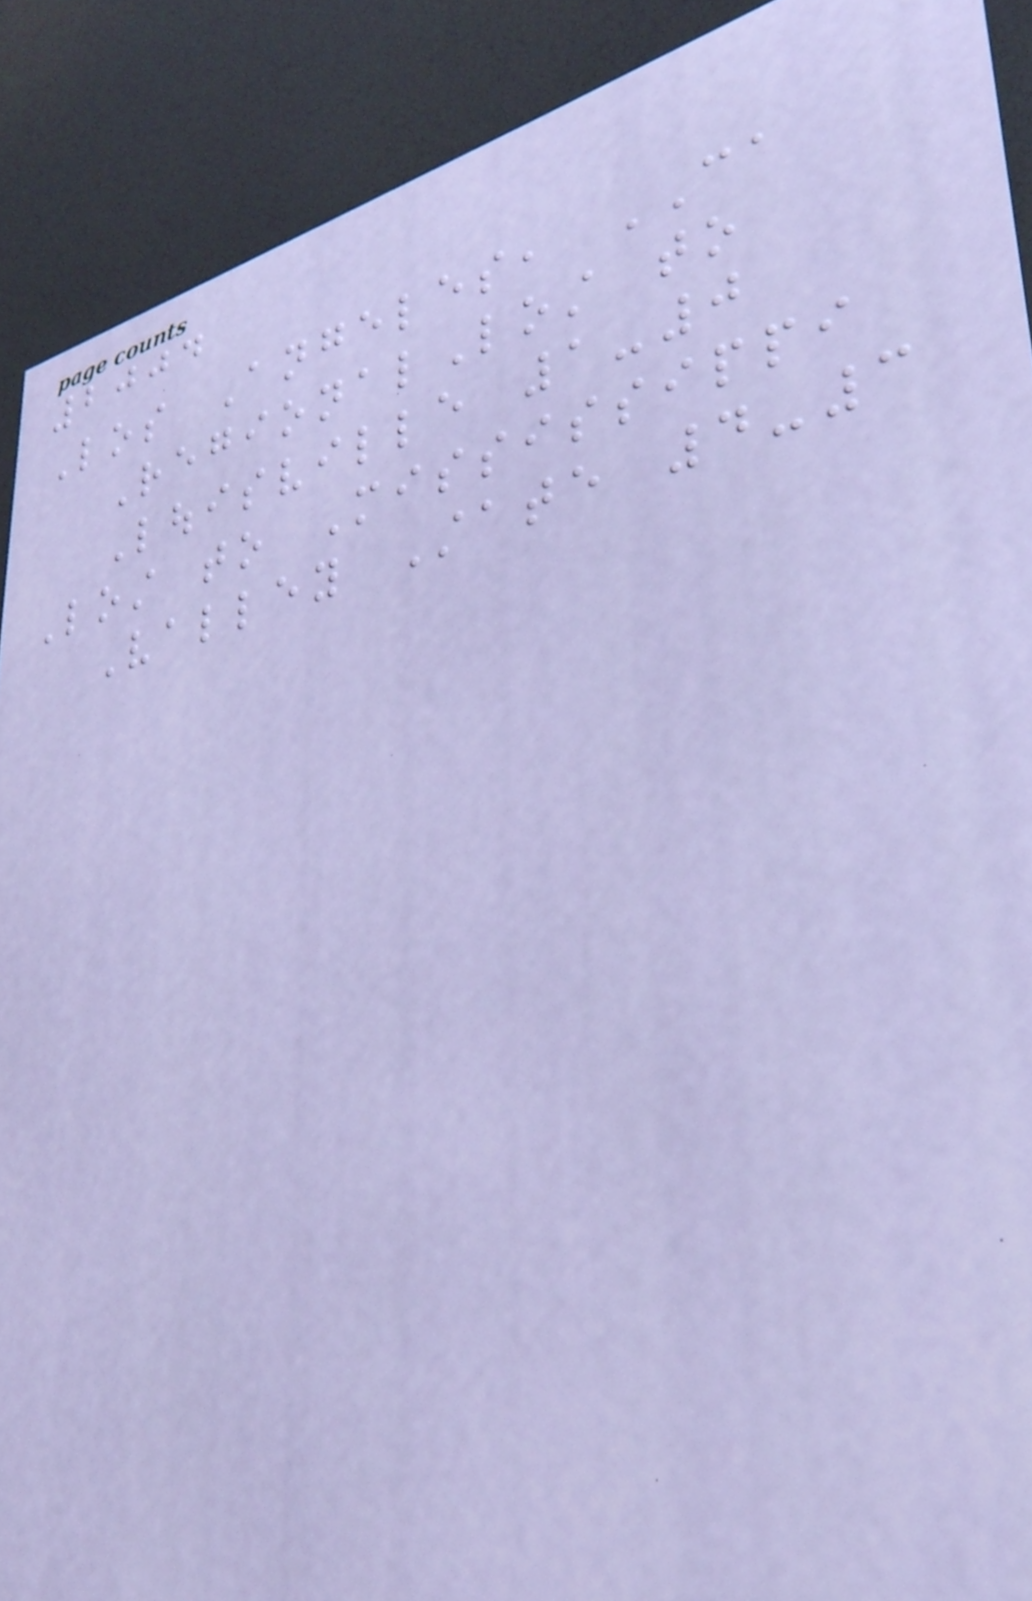2004
Los Angeles, CA
RegionalLost to
Louisville 1-0
Lost to Mississippi
Valley State 4-3
